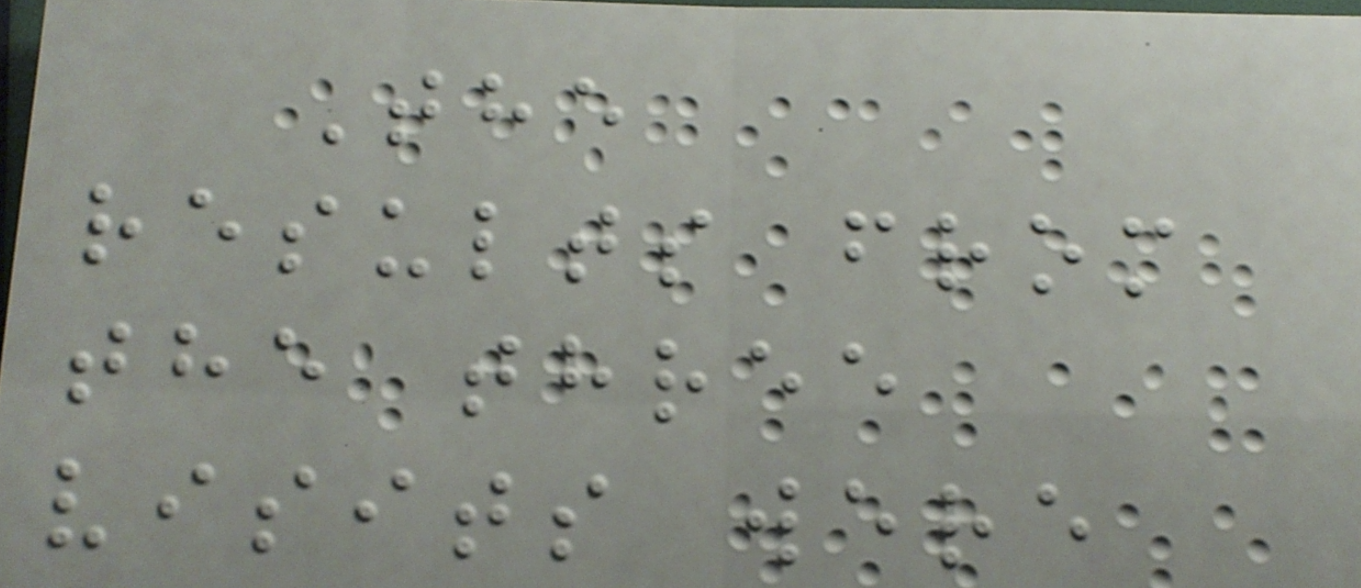The
results from
the three
visits were
